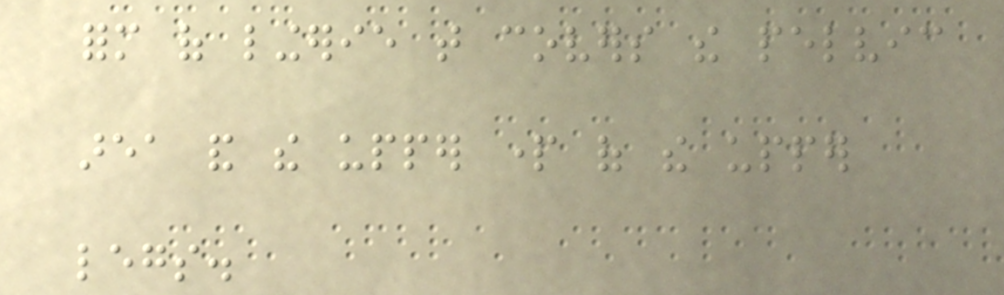form of lingerie that covers the pelvic
area and the upper part of the upper
legs.
